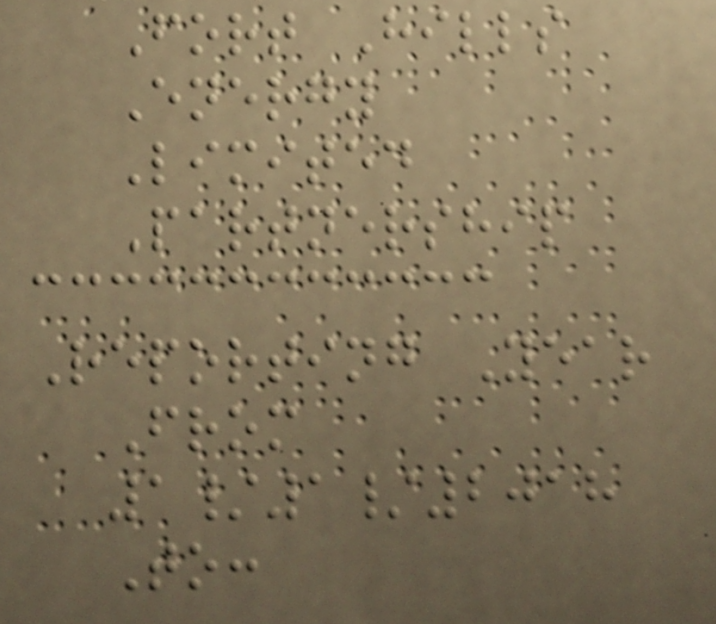Fort Hills
Energy
Limited
Partnership
Reporting Year
From
1/1/2018
To:
